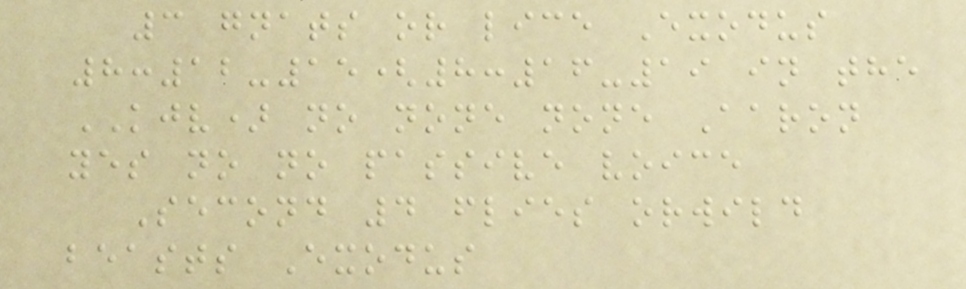3 gnats or lice Exodus
8:12-15(8:16-19 in the
KJV) no none none Aaron
yes no no passive voice
Second 4 flies orwild
beasts Exodus
